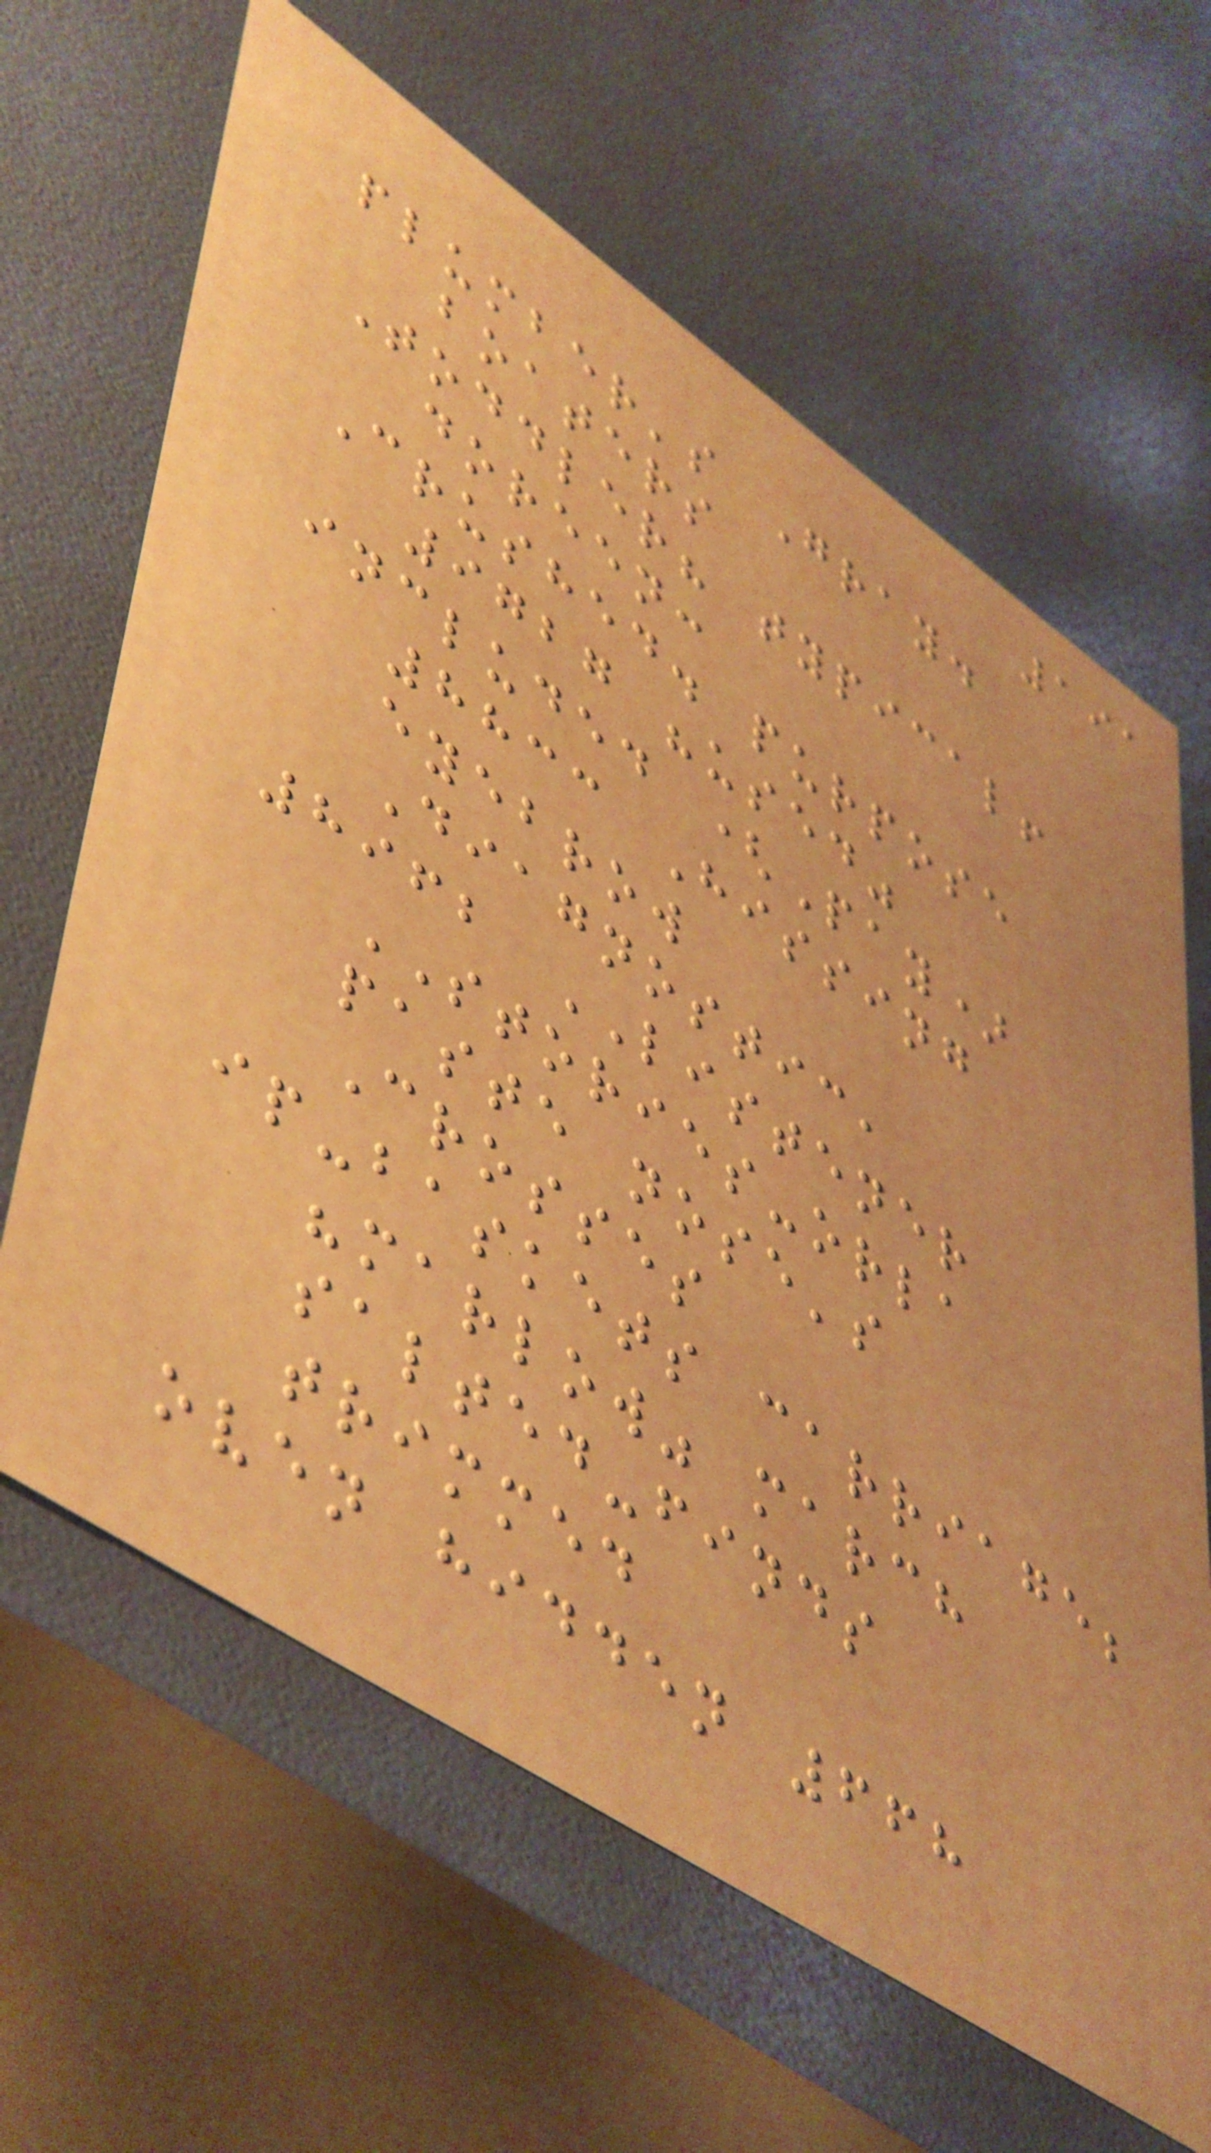191
plumber's Gray.
boaters
Toddler? typical!
doreen:
Crushed. purpose
9727 "used"
included (Pay)
8833 Hissing
eyebrow
Diagnostic,
8962 LISTENER
STORIES-orla
paste nose's
Crosses
ip-baskets carriage;
"marlow" march
salted-finds
trimmed
oven hidden 668
